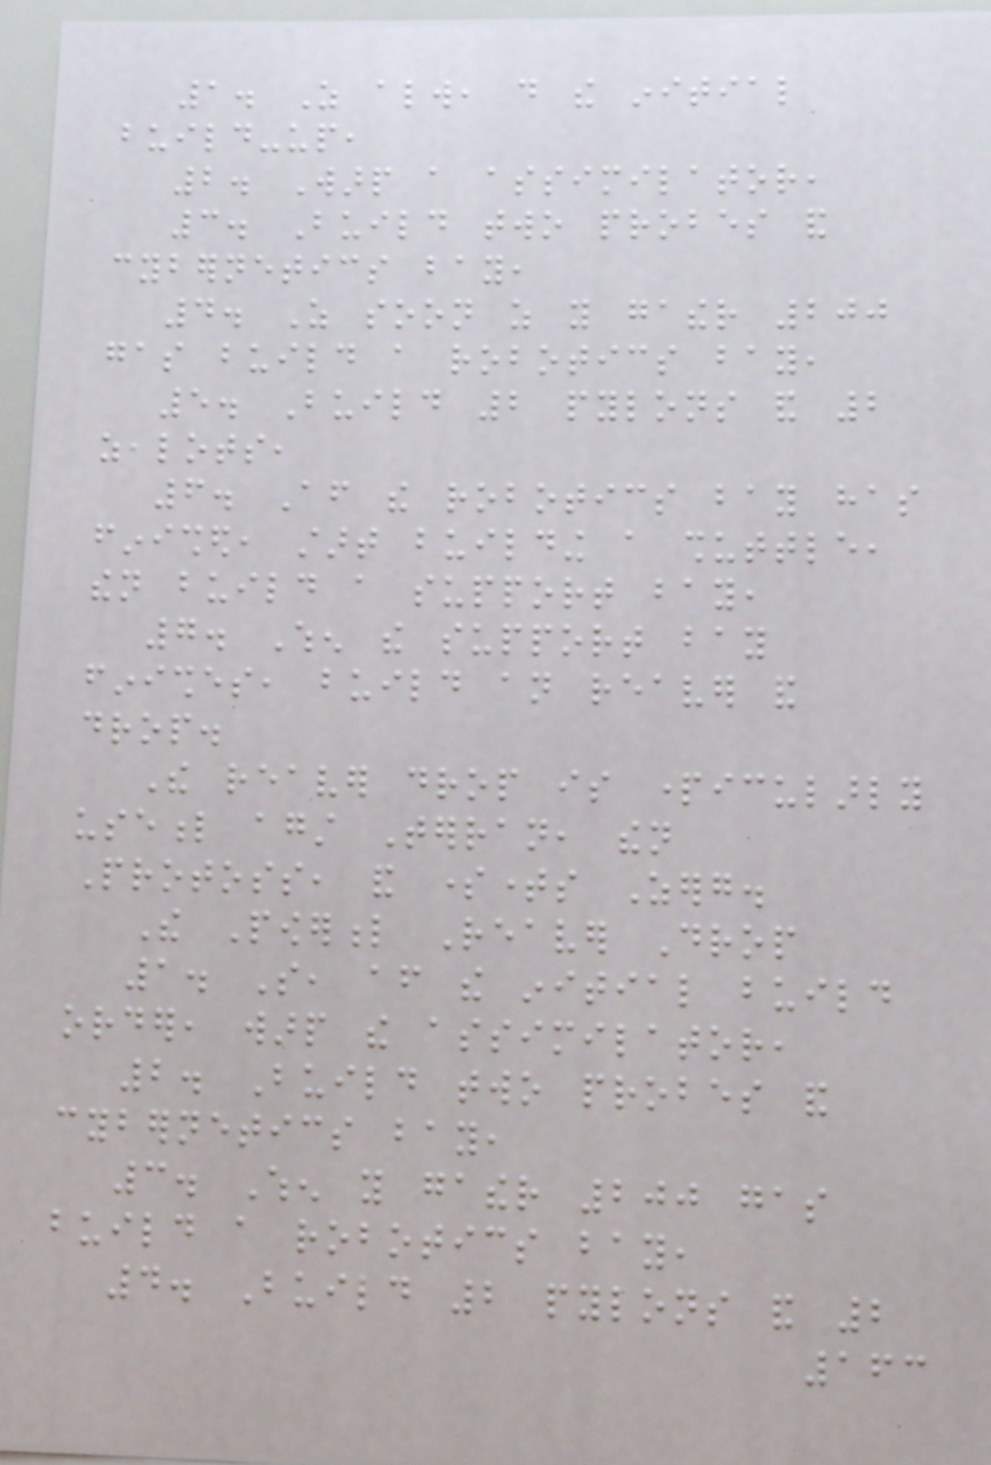1. As always, do the initial
build-up,
2. Warp a assimilator,
3. Build two probes and
cybernetics bay,
4. As soon as you gather 200
gas build a robotics bay,
5. Build 2 pylons and 2
zealots,
6. After the robotics bay has
finished, start building a shuttle,
then build a support bay,
7. When the support bay
finishes, build an reaver and
drop.
The reaver drop is particularly
useful against Terran, then
Protoss, and sometimes Zerg.
The Powerful Reaver Drop
1. So, after the initial build
order, warp the assimilator,
2. Build two probes and
cybernetics bay,
3. When you gather 200 gas
build a robotics bay,
4. Build 2 pylons and 2
163
